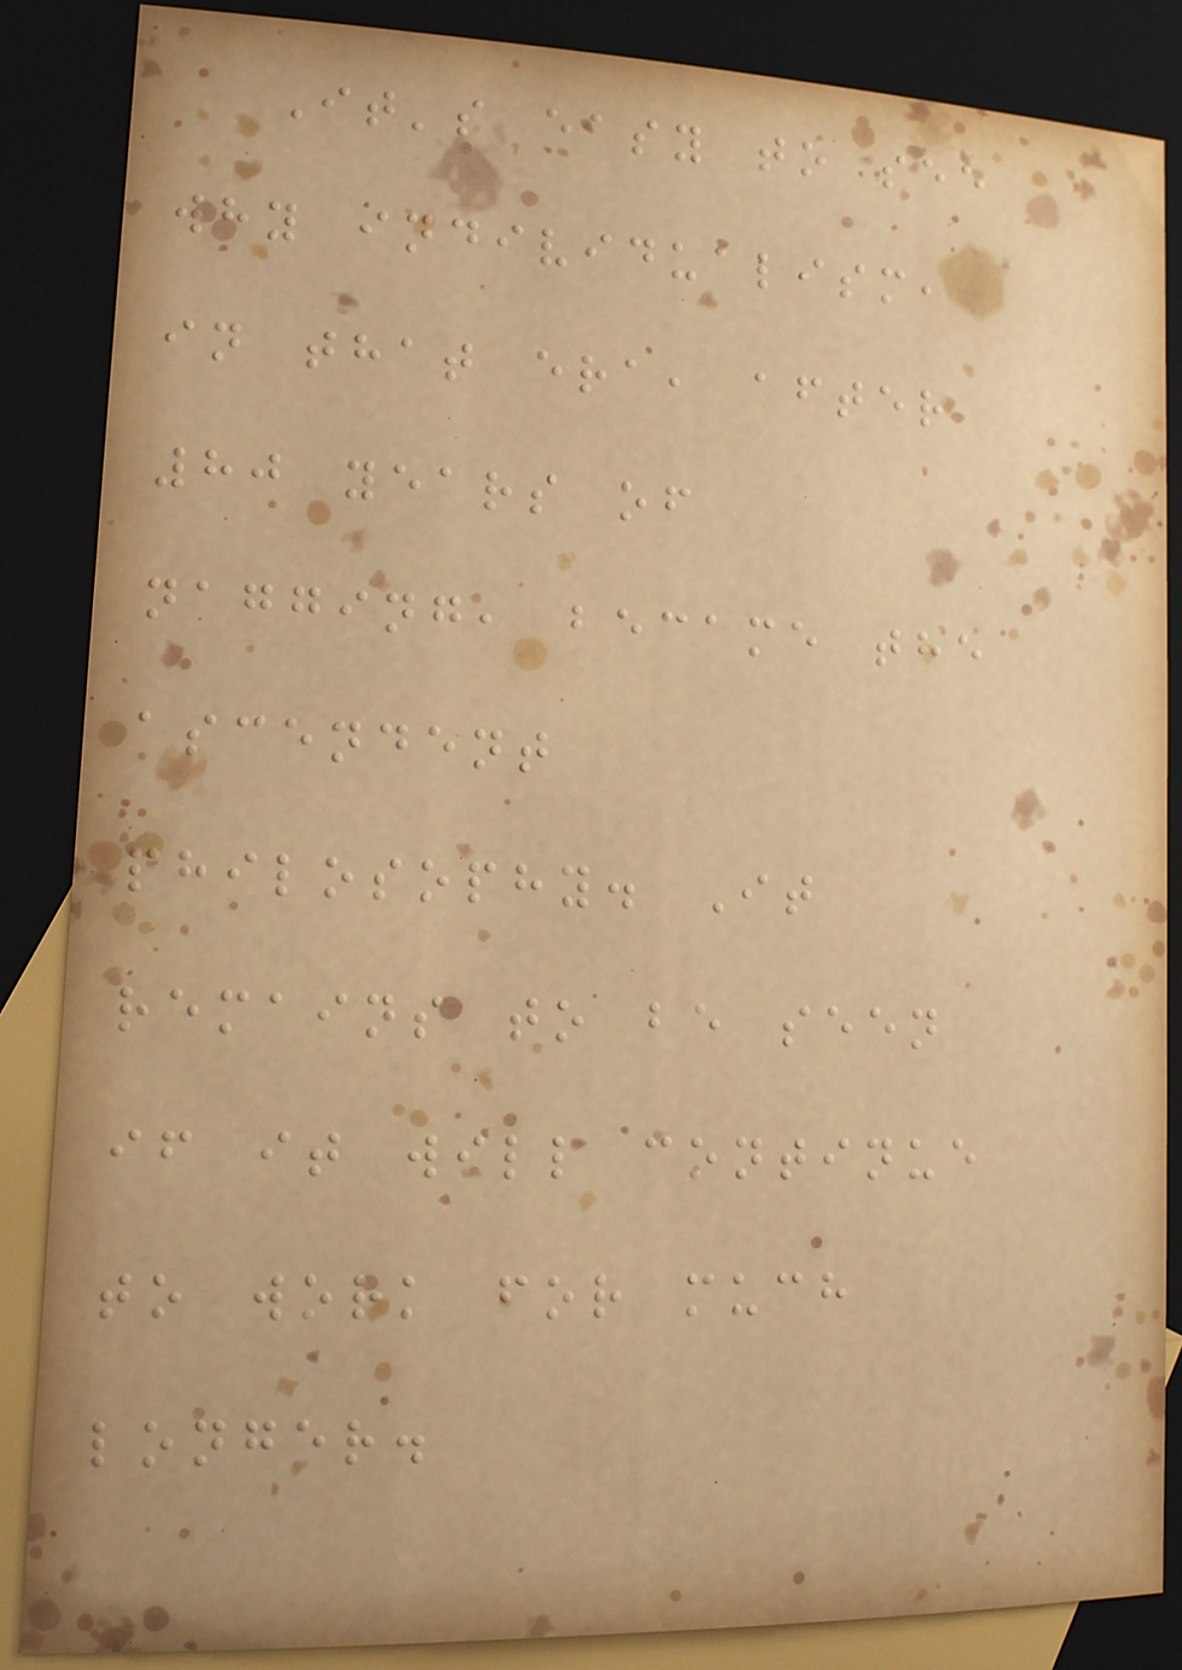It's easy to see
why individualism,
in that era, after
80 years of
nagging, became the
ascendent
philosophy. It
remains to be seen
if it will continue
to work for much
longer.
